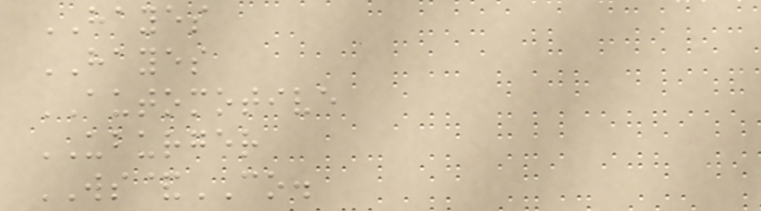HAYES
HAYES
AUTOMOTIVE
UBURGER
WS&CO.
